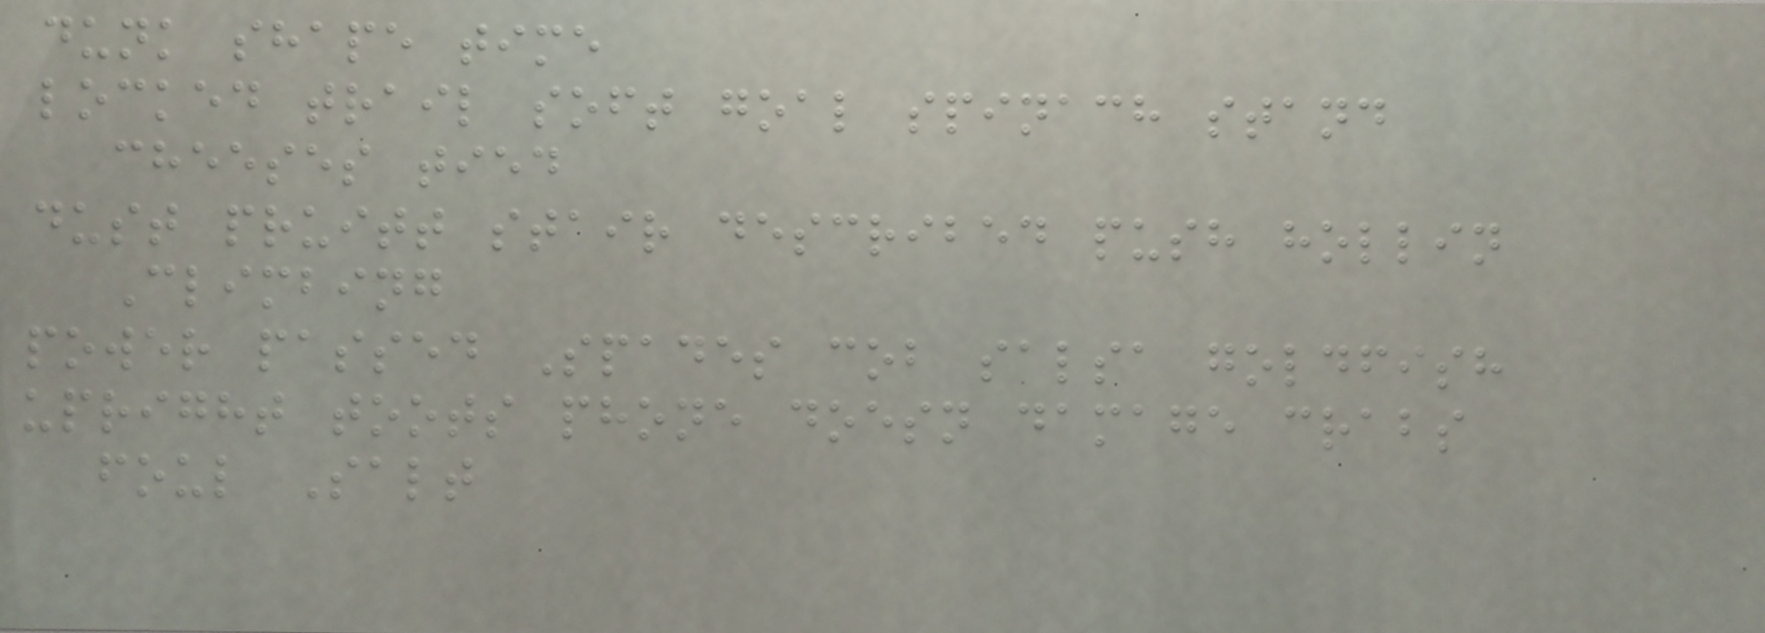dunk shape time
locked trail soft goal spinach stand
cheeses tied
dust pruitt stair described push hollin
Climbing
power passed Spades cob salsa goldfish
upright toots phone doesn damage crabs
foul Salt
